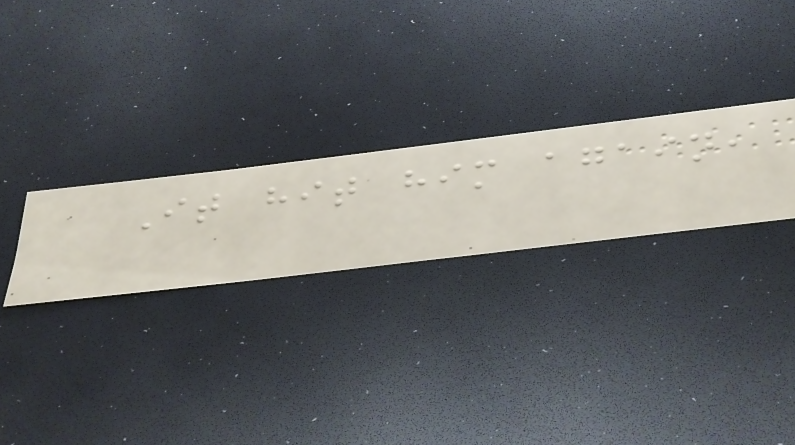It hit him again,
